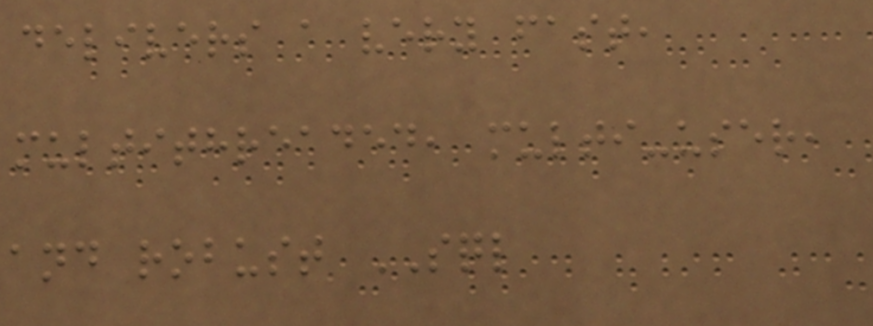delivers a very fast,
multithreaded, multi-user,
and robust SQL
